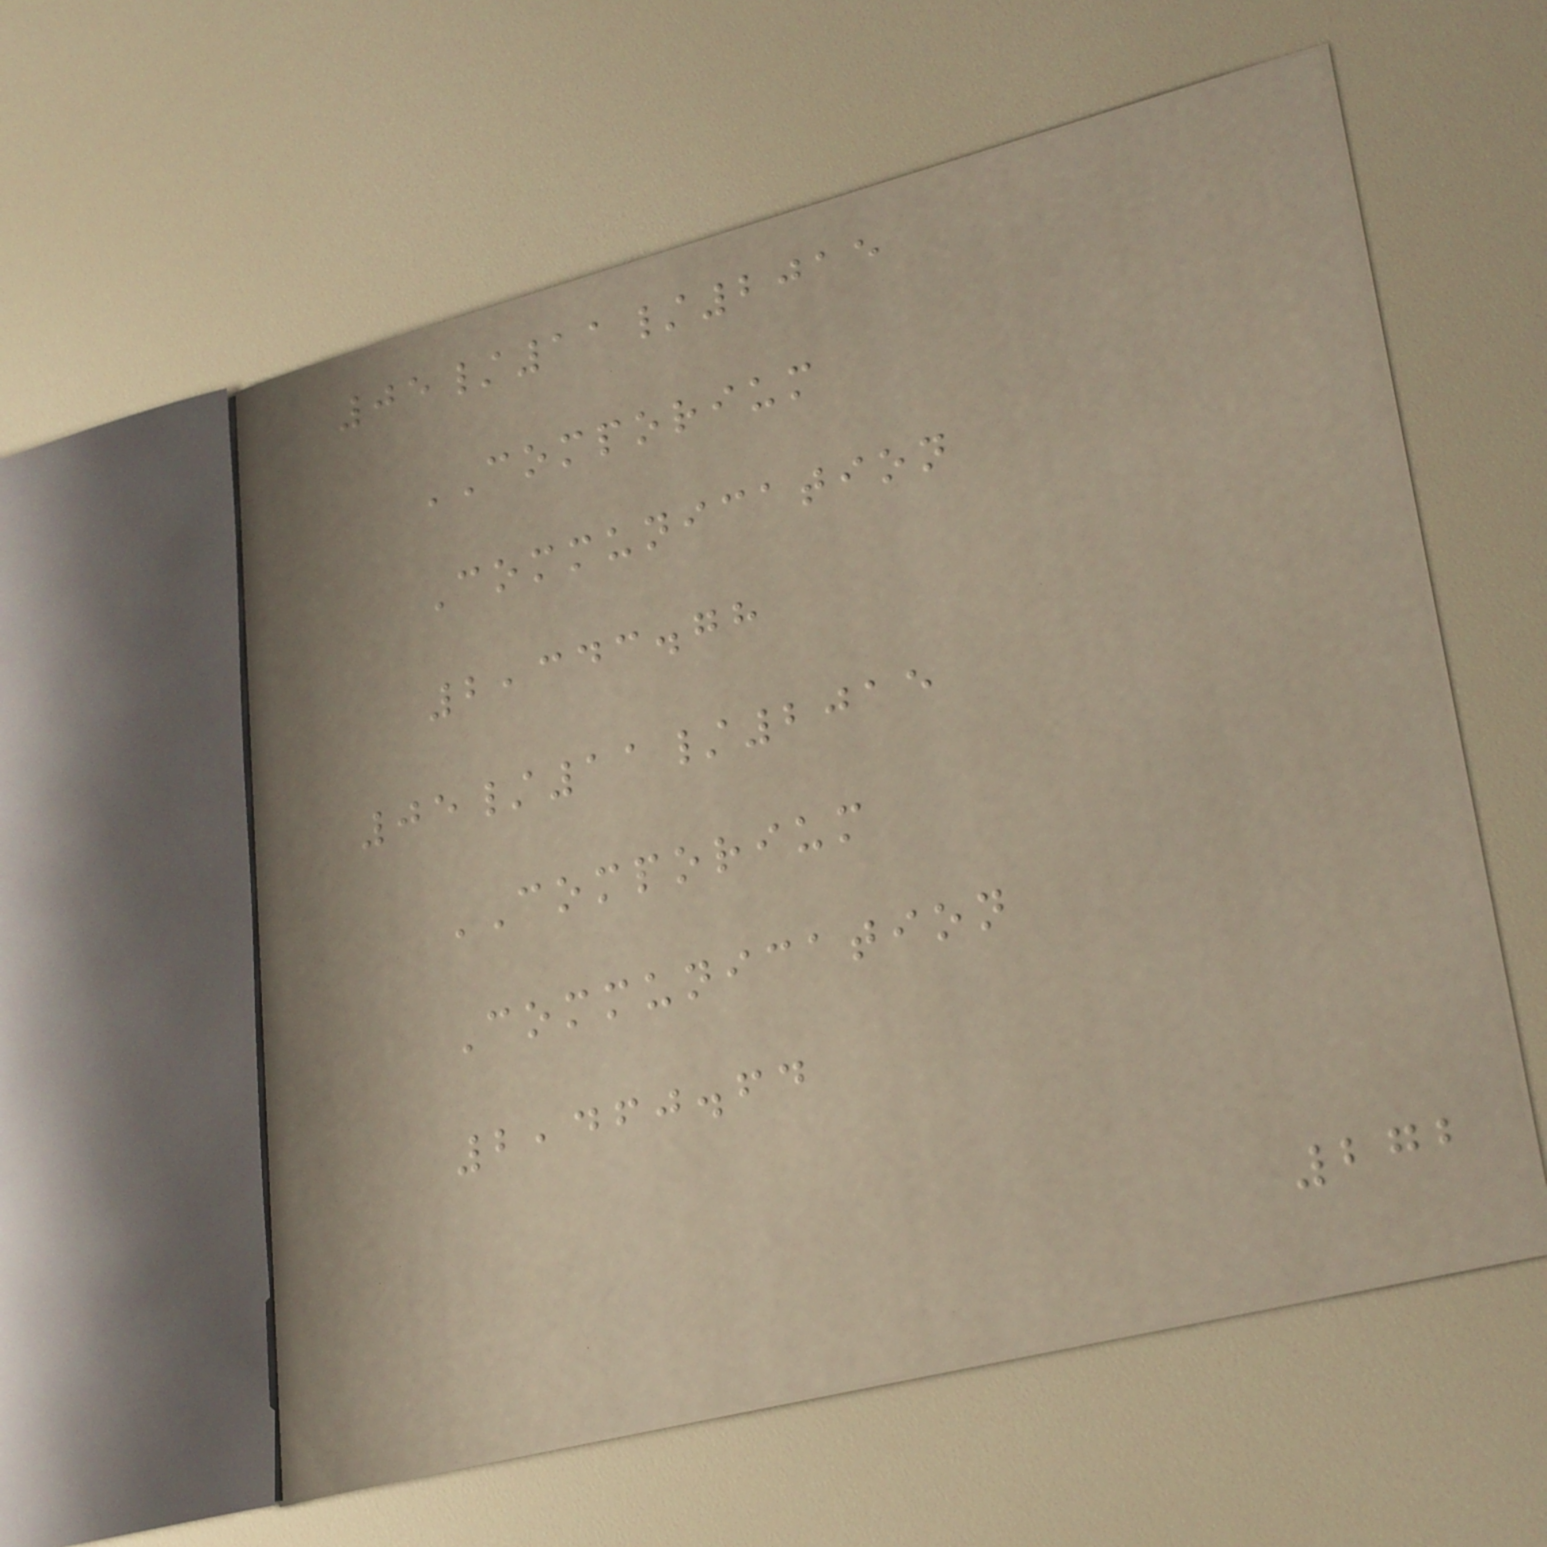05/11/2015
COMPORIUM
Communication
2,343.78
05/11/2015
COMPORIUM
Communication
2,460.64
272
